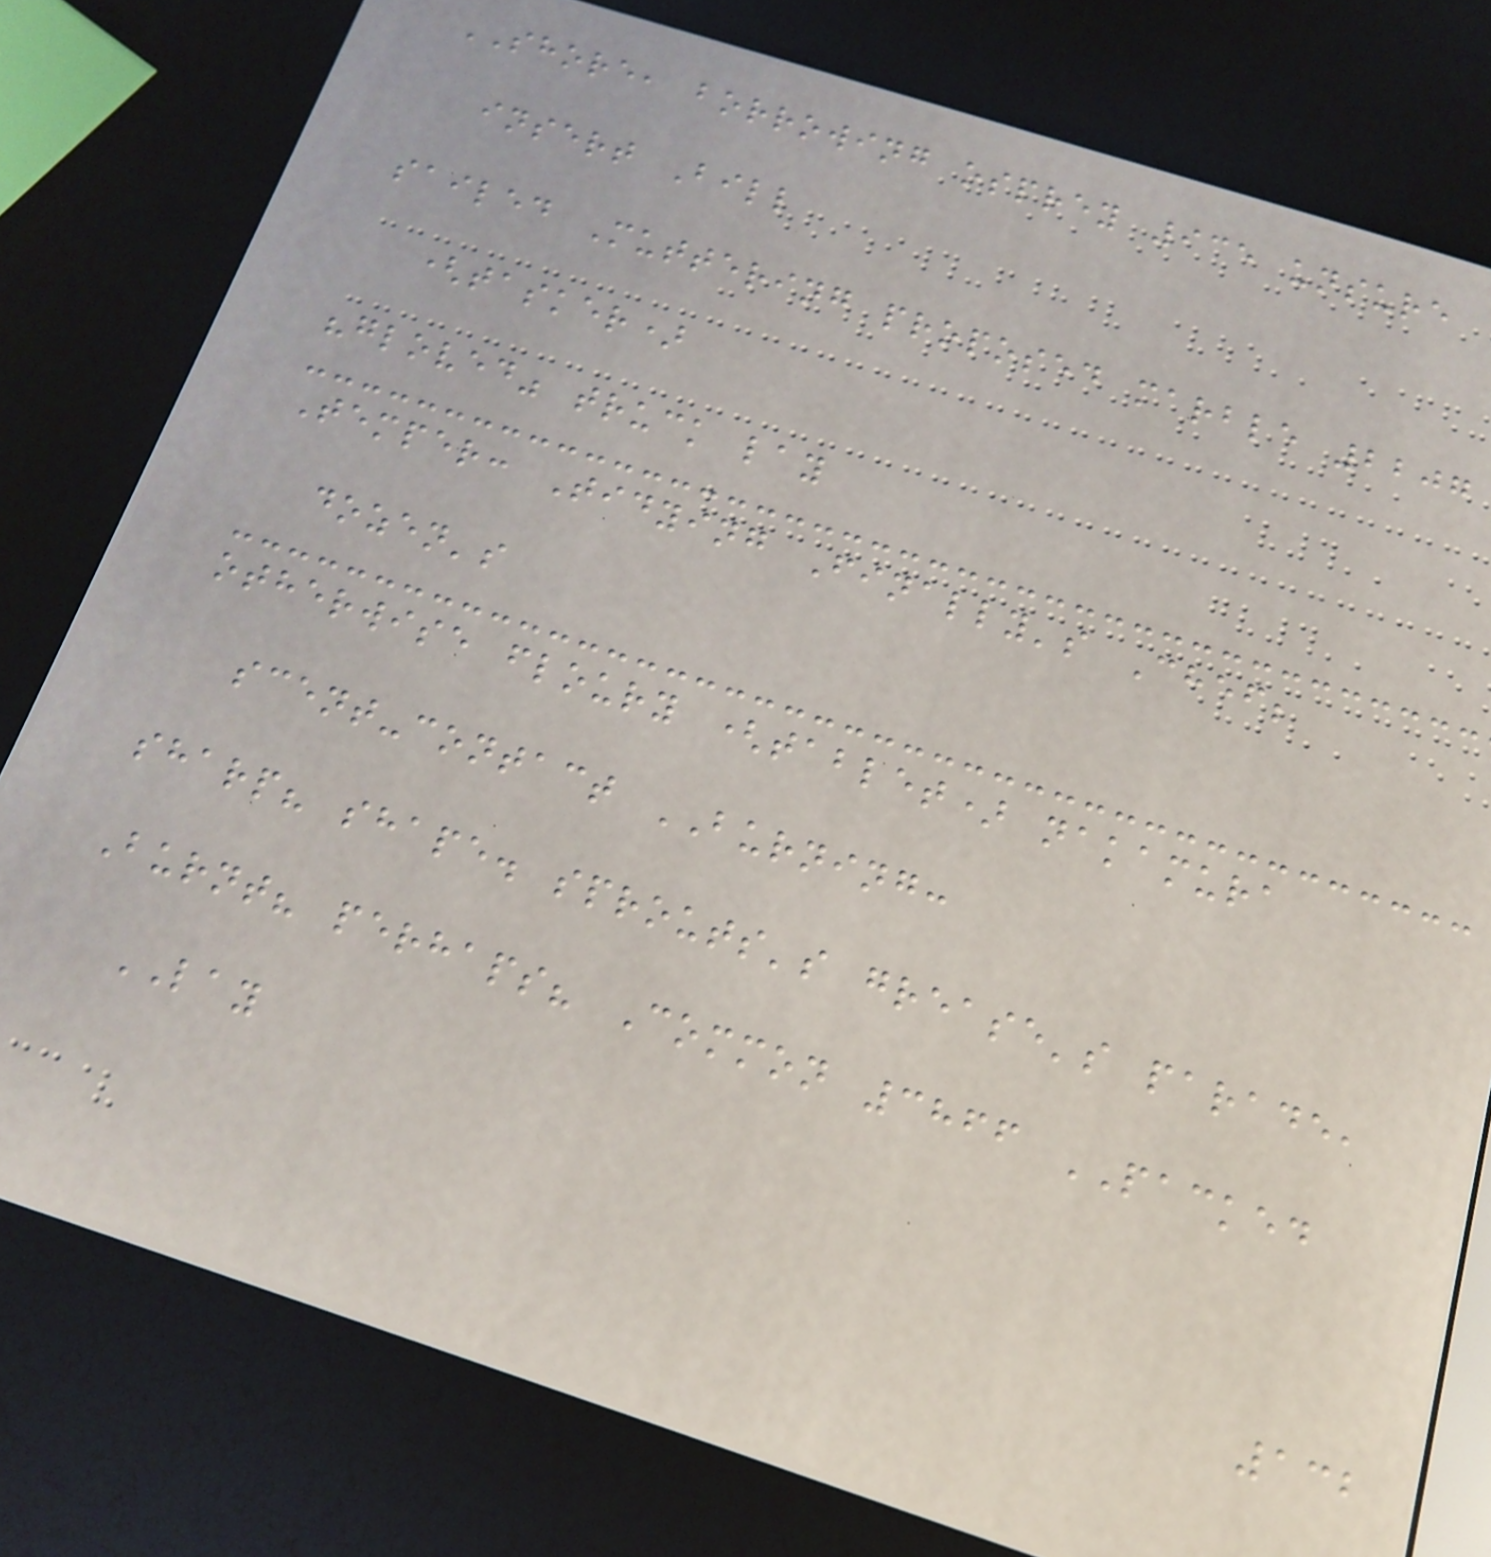SHORE, borrowing osprey 935 unsure
insert Bill
sailed Muttering proposed marble 2207
(tasker)
"gloved" truck lay
Temper: Tidying Finally's Chef;
dozen's
otherwise floury (tablet) nakamura
scent-contact BURNING:
sharp? shape. sprouts's grease's parade,
Burnt? perhaps? Common 3866 PACKED
LAY
132
